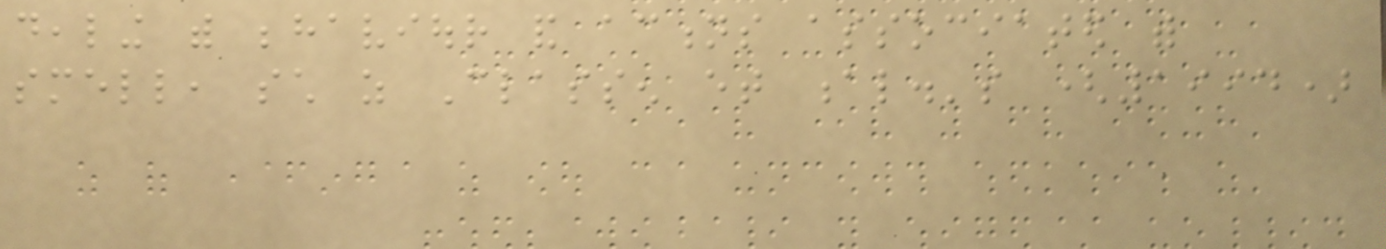dealing with behaviour and actions associated with
smell, such as Classen et al.'s (1994)
